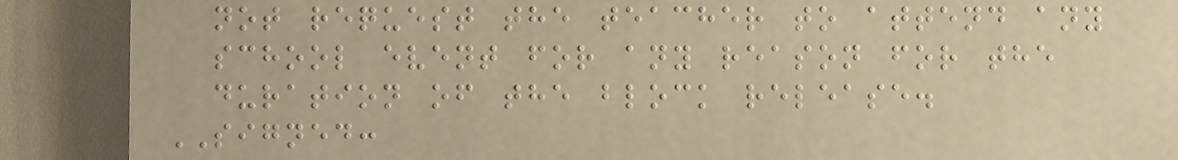not request the teacher to attend any
school event for any reason for the
duration of the block release.
SIGNED:
